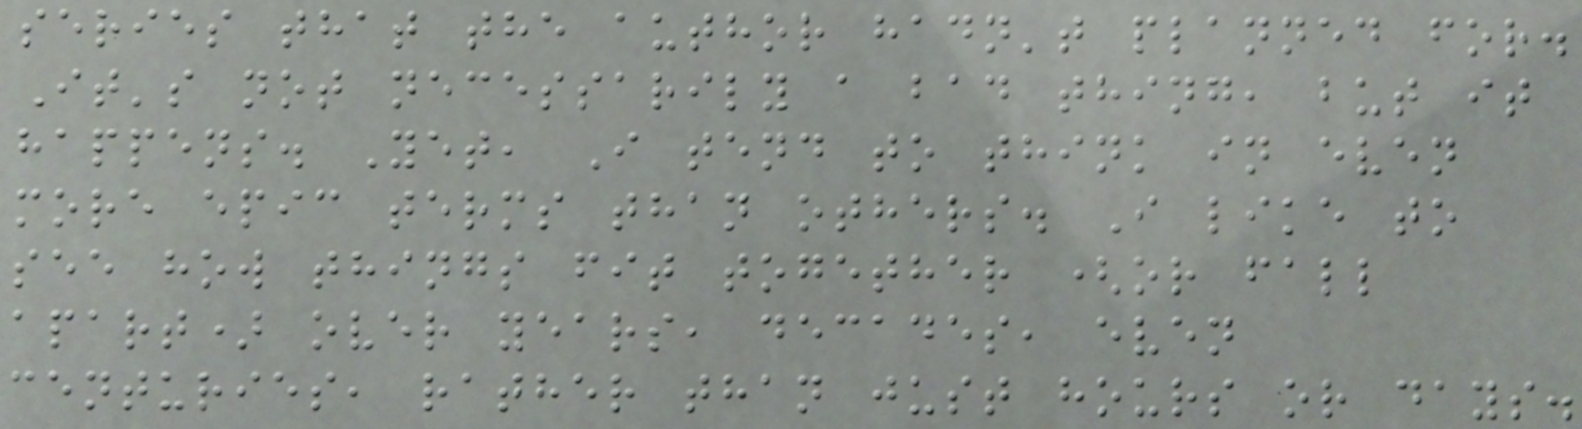series that the author hadn't planned for.
It's not necessarily a bad thing, but it
happens. Yet, I tend to think in even
more epic terms than others. I like to
see how things fit together (or fall
apart) over years, decades, even
centuries, rather than just hours or days.
